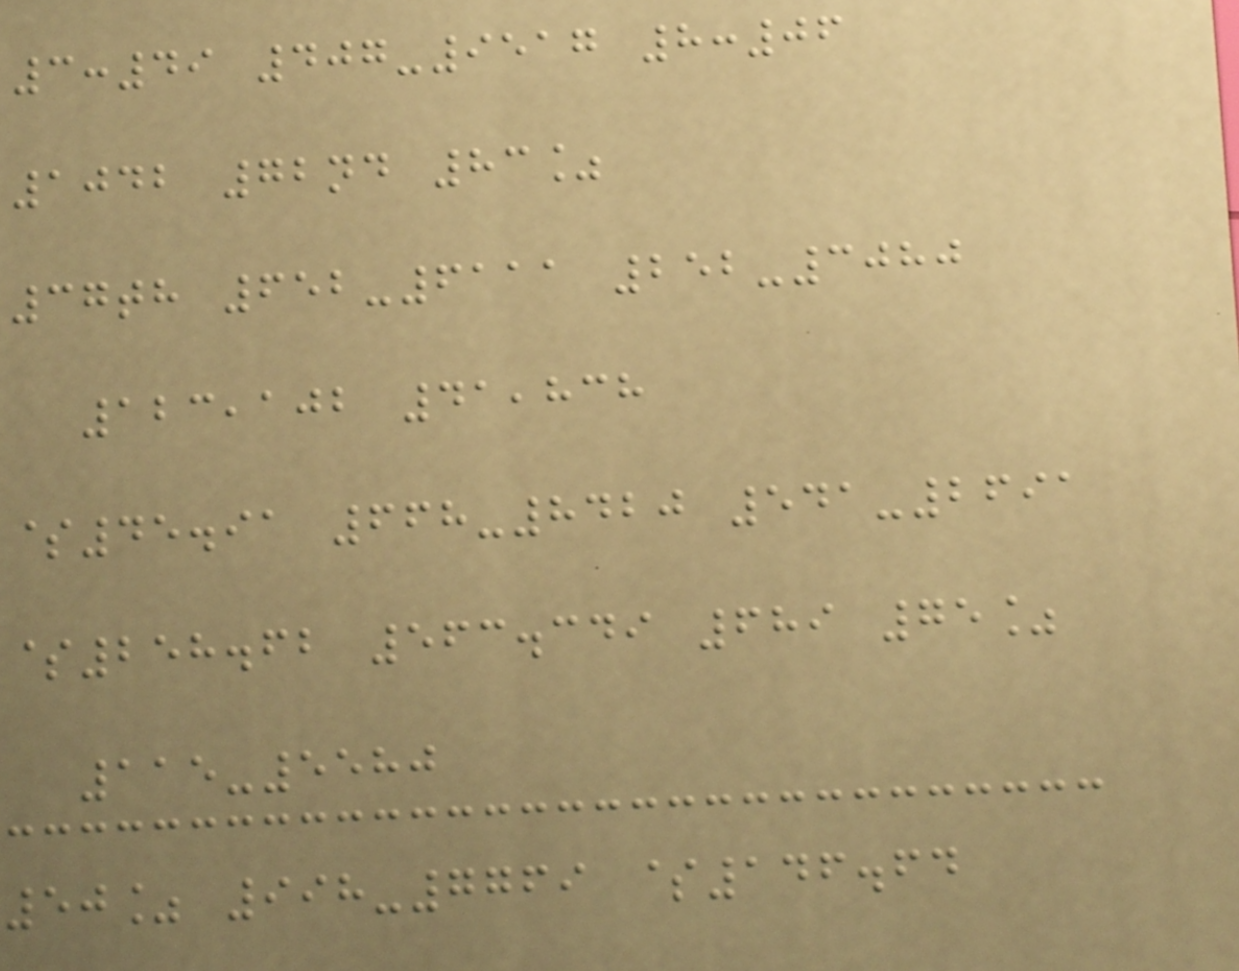3:49 407-9517 8:06
1042 72nd 83%
37th 652-6111 252-3080
123,102 41,838
$45.91 668-8420 541-2691
$258.62 563.349 689 75%
115-5580
50% 998-7769 $146.64
